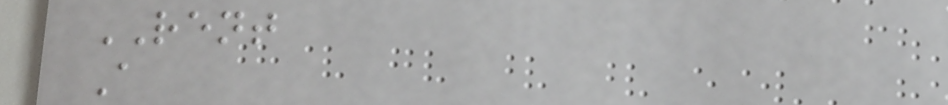RENT
A
